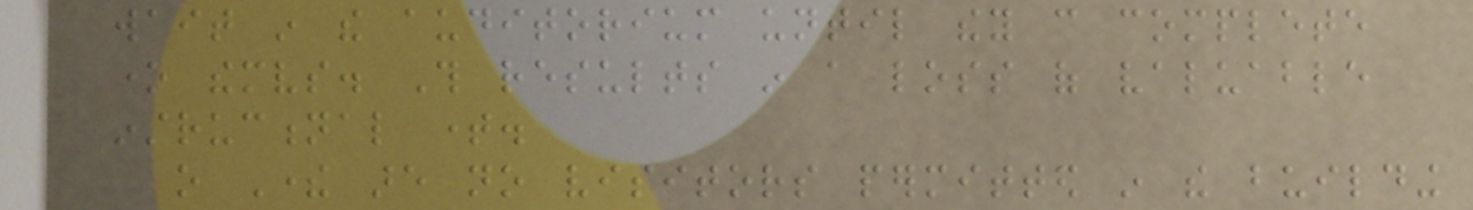wait in the auditorium until they can complete
one themselves. This results in a loss of valuable
instructional time.
o There are no visitors permitted in the building
